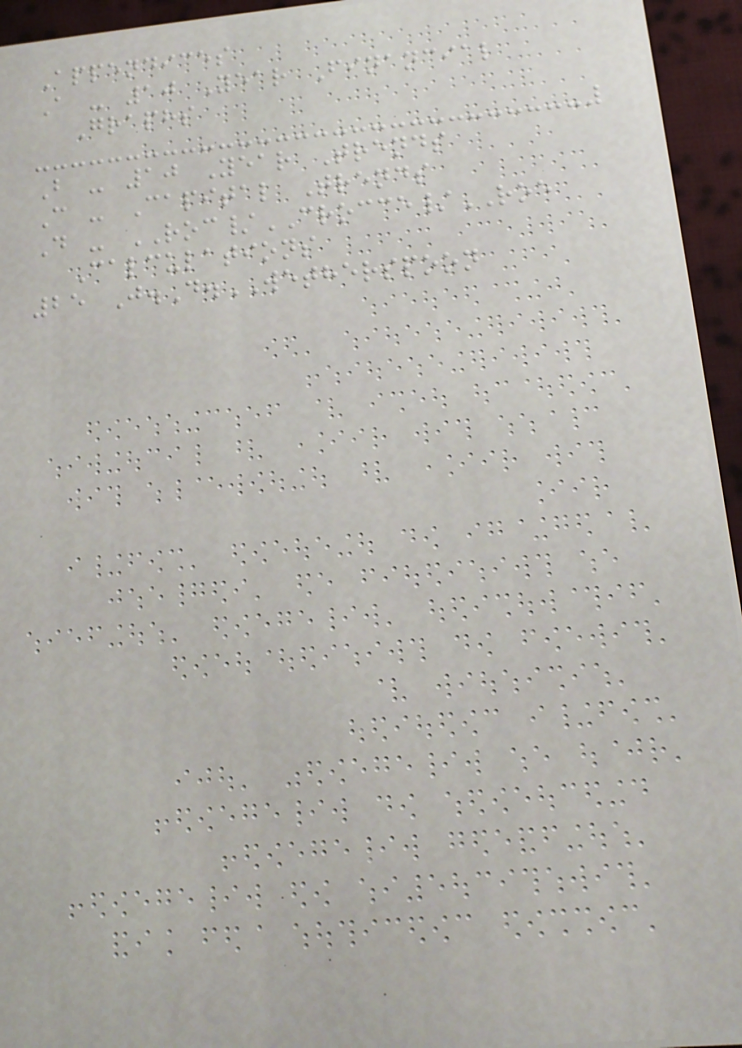Appendices
A - 10 Year Financial
Graphs
B - 10 Year Trends
C - Capital Trends
D - ROC/CROCCE/ROE
Calculations
25 J.D.WETHERSPOON
